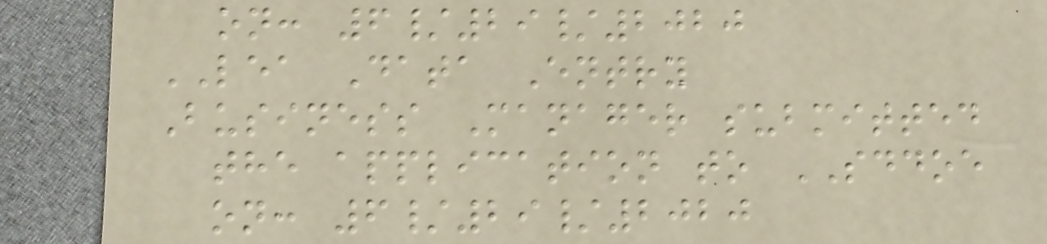on: 6/29/2020
LEA Data Entry
Business Manager submitted
the application to SDDOE
on: 6/29/2020
